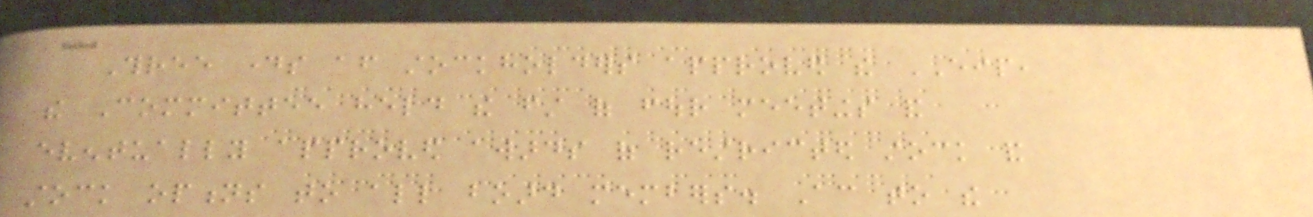Three days after stockholders approved the EIP,
the Committee held the first of four meetings and
eventually approved awards of restricted stock and
stock options to all board members. According to the
